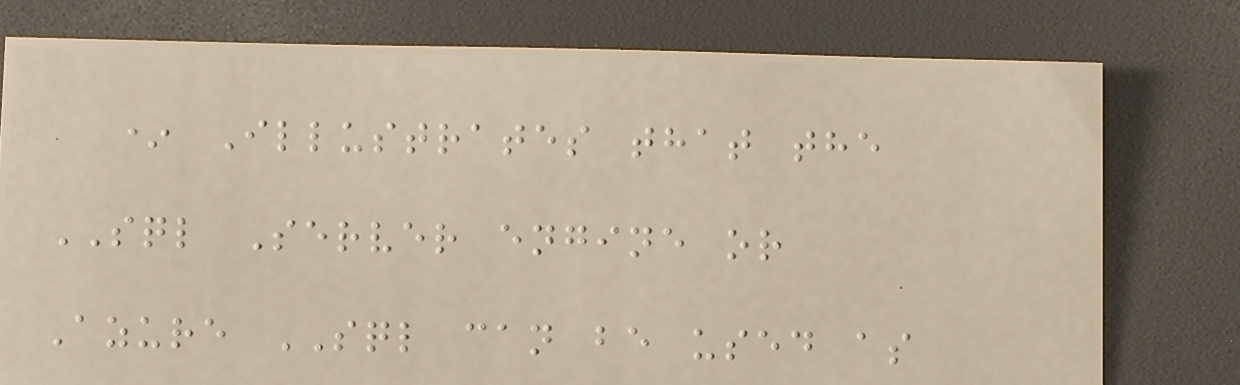* Illustrates that the
SQL Server engine or
Azure SQL can be used as
